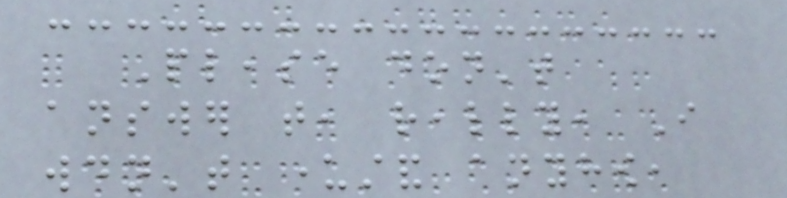Please don't
answer that, really, I
wouldn't understand anyhow,
